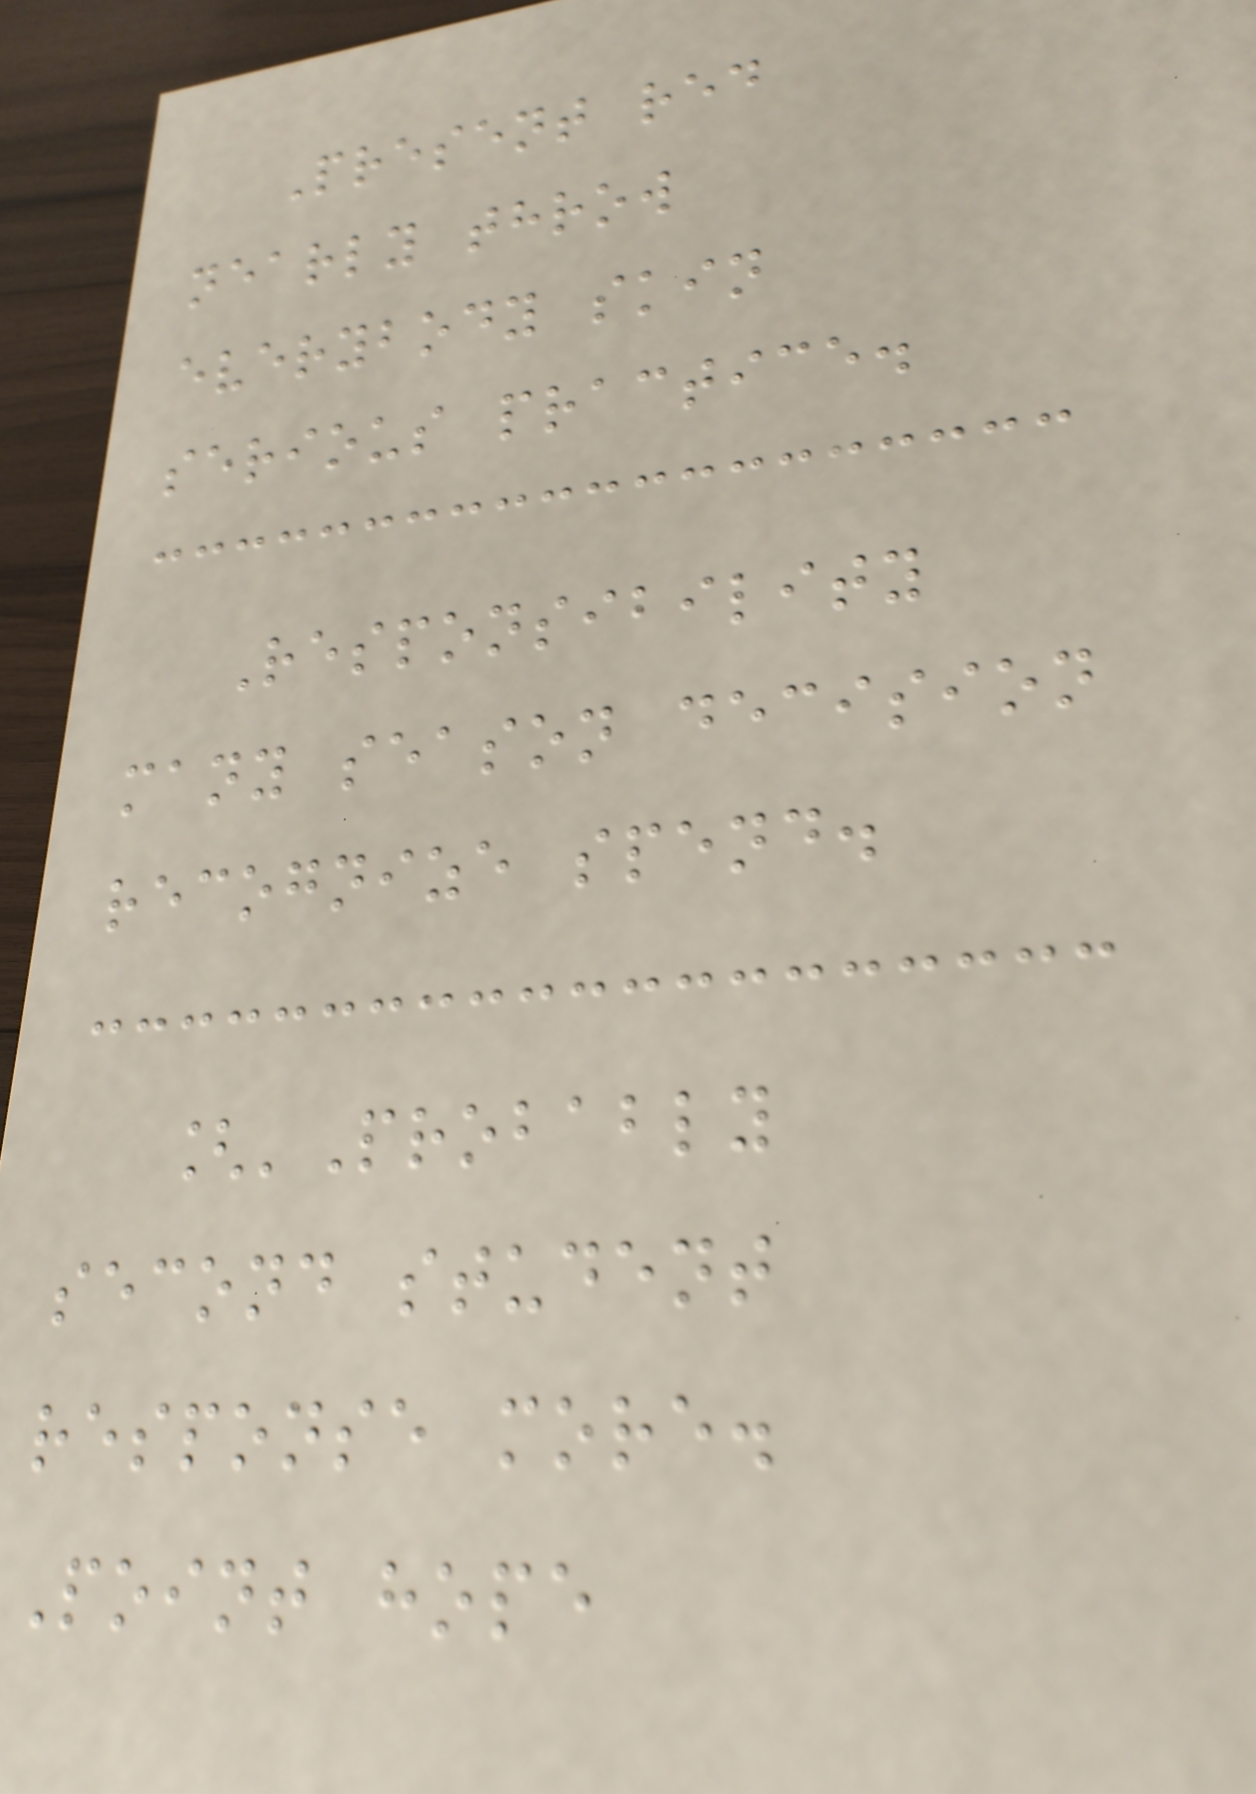Present red
nearly throw
everybody skin
serious practice.
Responsibility
many season decision
recognize spend.
['Probably
second student
response more.
Point hope
